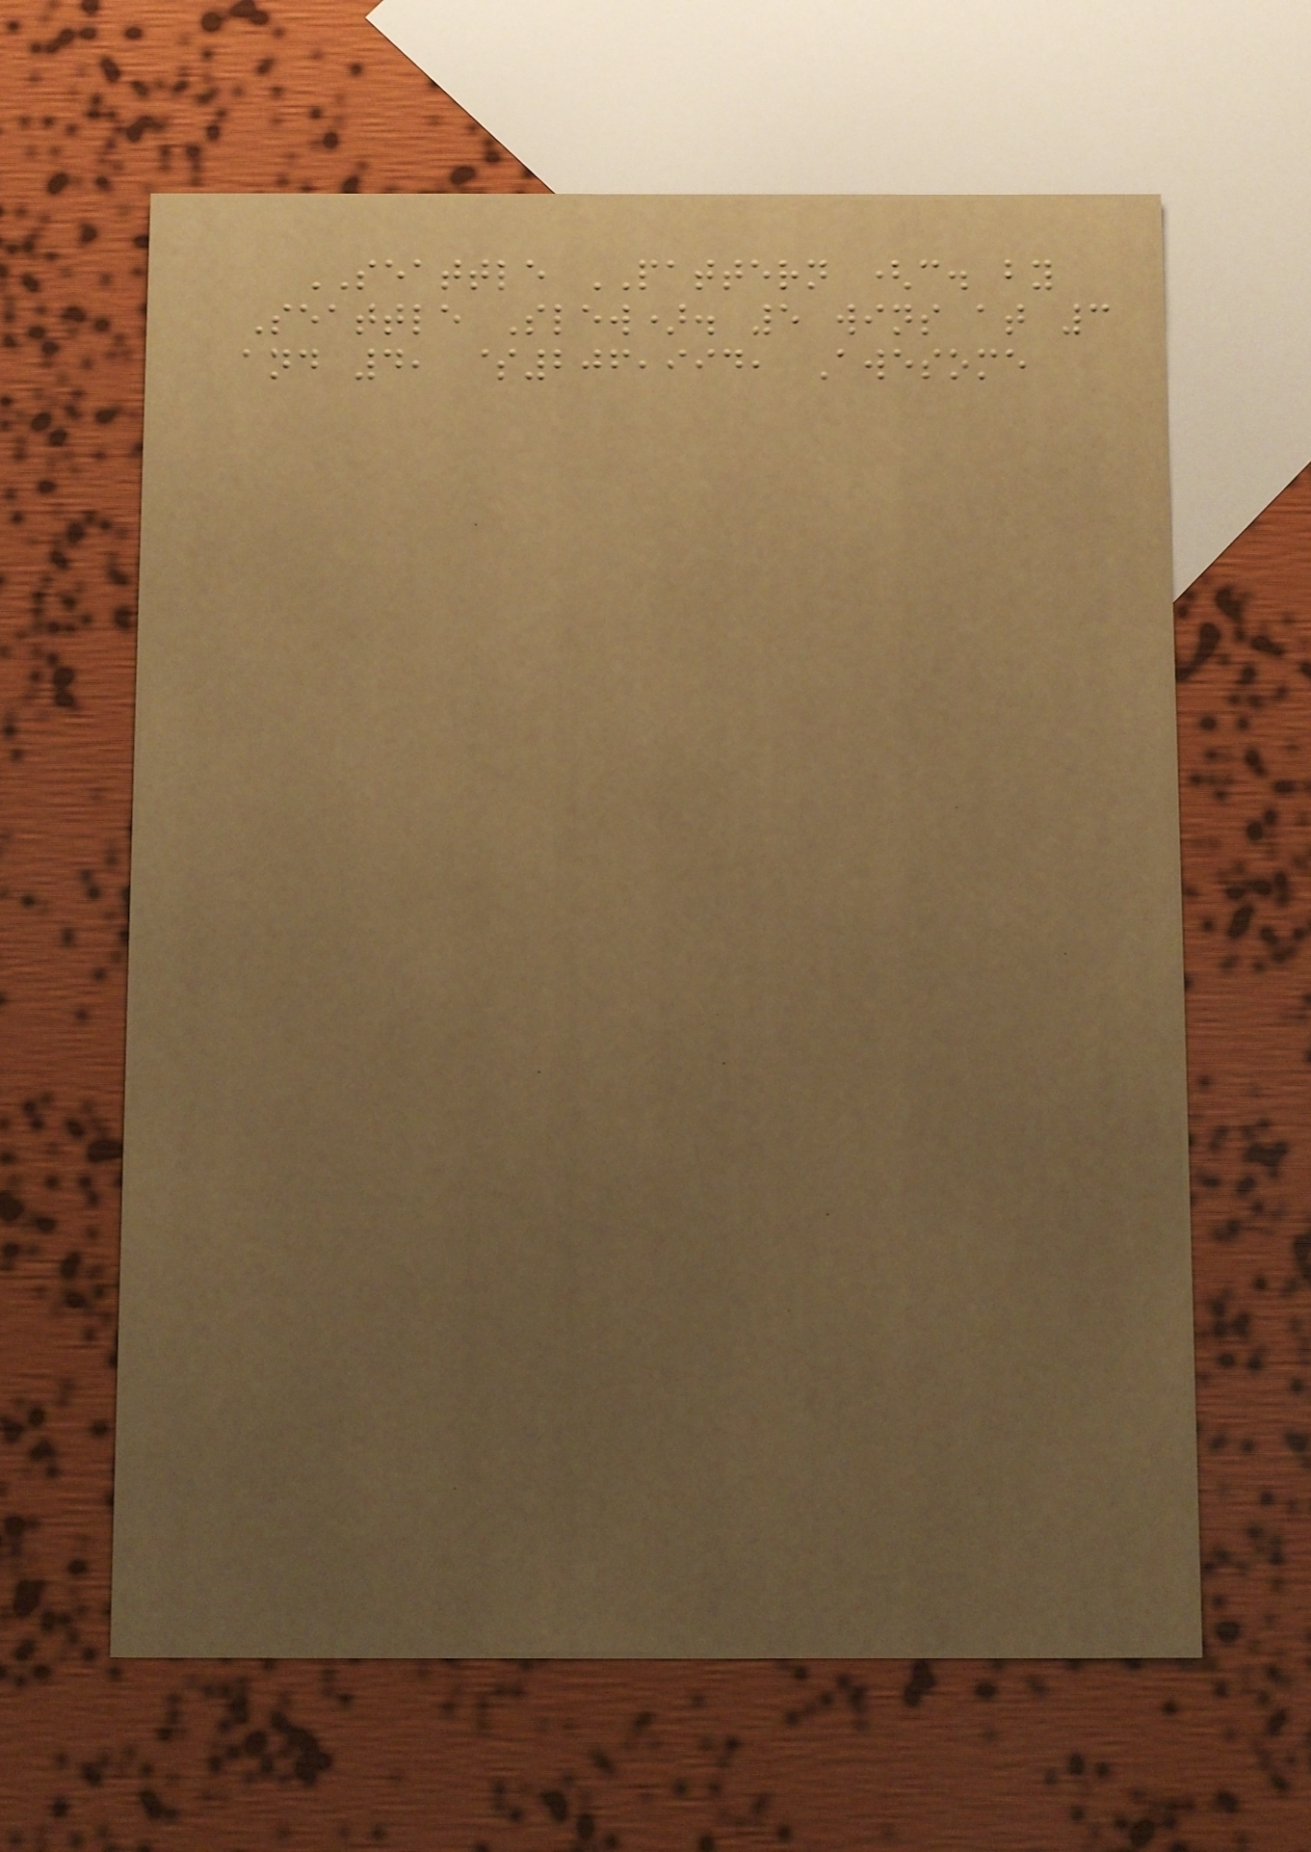SEATTLE PATTERN (c. by
Seattle Slew). 5 wins at 3
and 4, $206,994, Awesome
